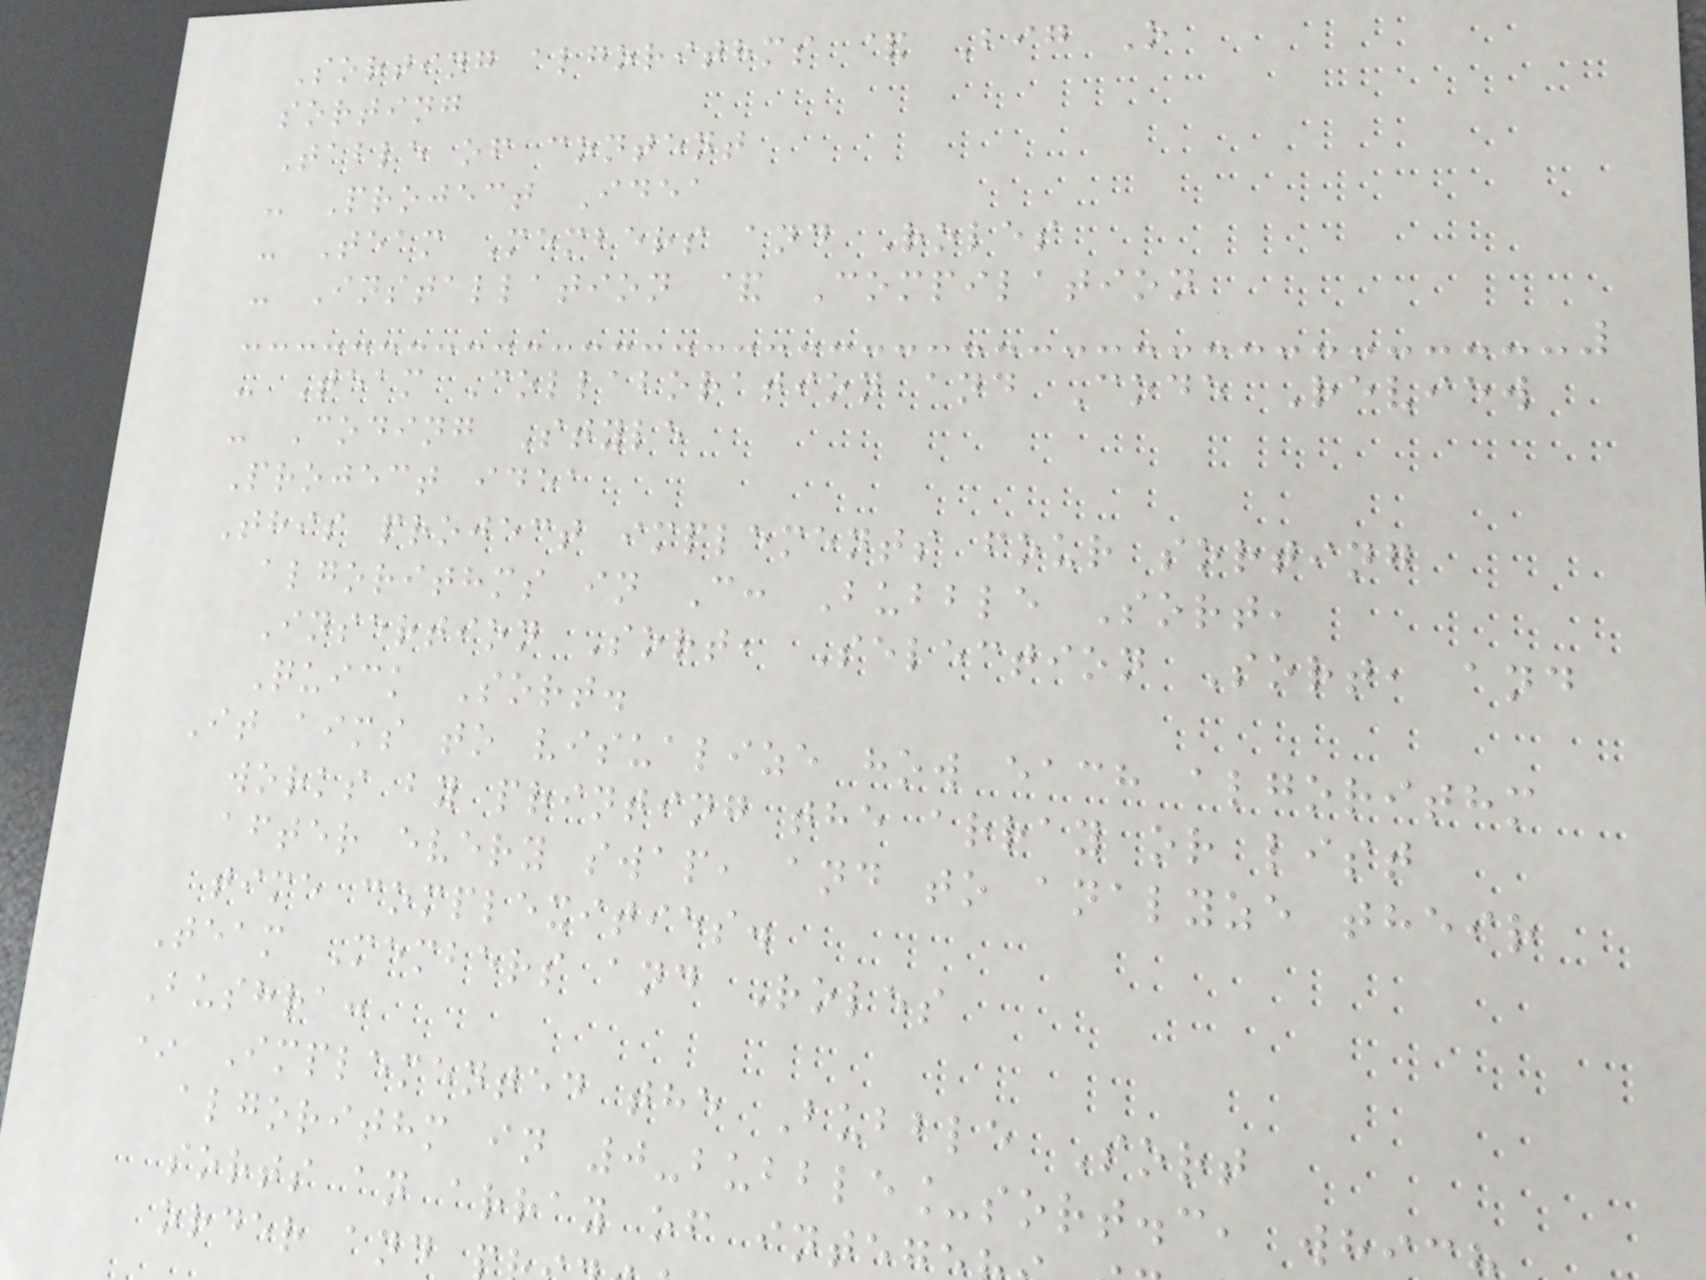Sorting algorithms & Big O
sorting
Table of content
- Project Idea
- Team Members and Roles
- Installation & Compilation
- Team Collaboration and Code Review
- Coding Style
Project idea
This project implements four sorting
algorithms in C: Bubble Sort,
Insertion Sort, Selection Sort, and
Quick Sort.
It aims to visualize how each algorithm
works by printing the array or list
after every swap, and to analyze their
time complexities.
Team Members and Roles
Bushra:
* Implemented the Bubble Sort
algorithm in 0-bubble_sort.c, whi
sorts an array of inte
